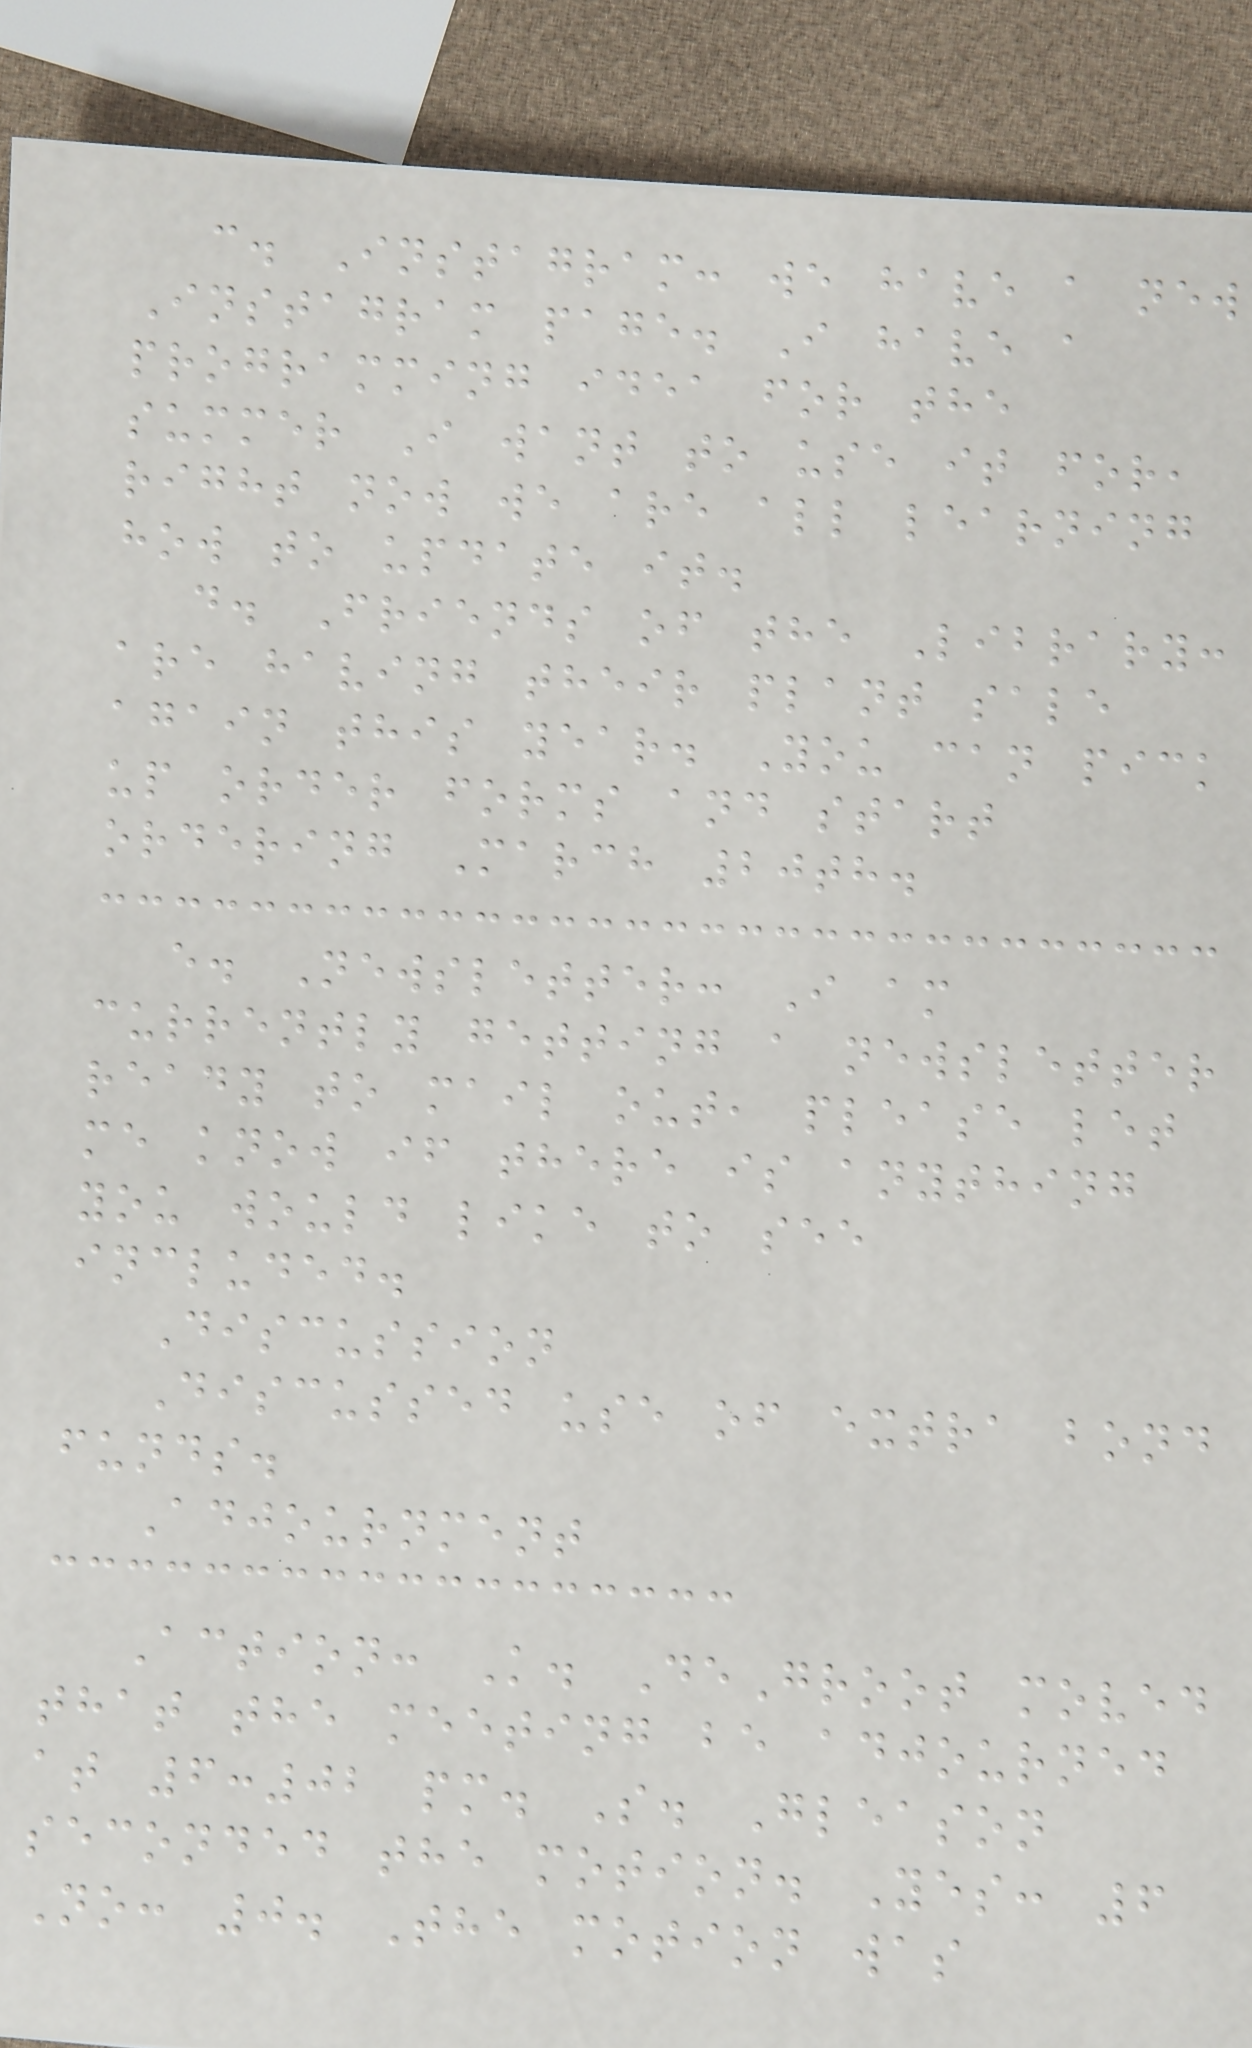c. Instagram: we have a new
Instagram page. I have a
programming idea for the
summer I want to use it for,
right now we are all learning
how to update it.
d. Friends of the Library:
are having their plant sale
again this year. You can pick
up order forms and start
ordering March 20th.
e. Newsletter: I am
currently getting a newsletter
ready to mail out, please let
me know if there is anything
you would like to see
included.
Discussion
Discussed use of extra bond
funds.
Adjournment
Action: K. DeGroot moved
that the meeting be adjourned
at 6:02 pm. S. Gleason
seconded the motion. Yes: 6
No: 0. The motion was
